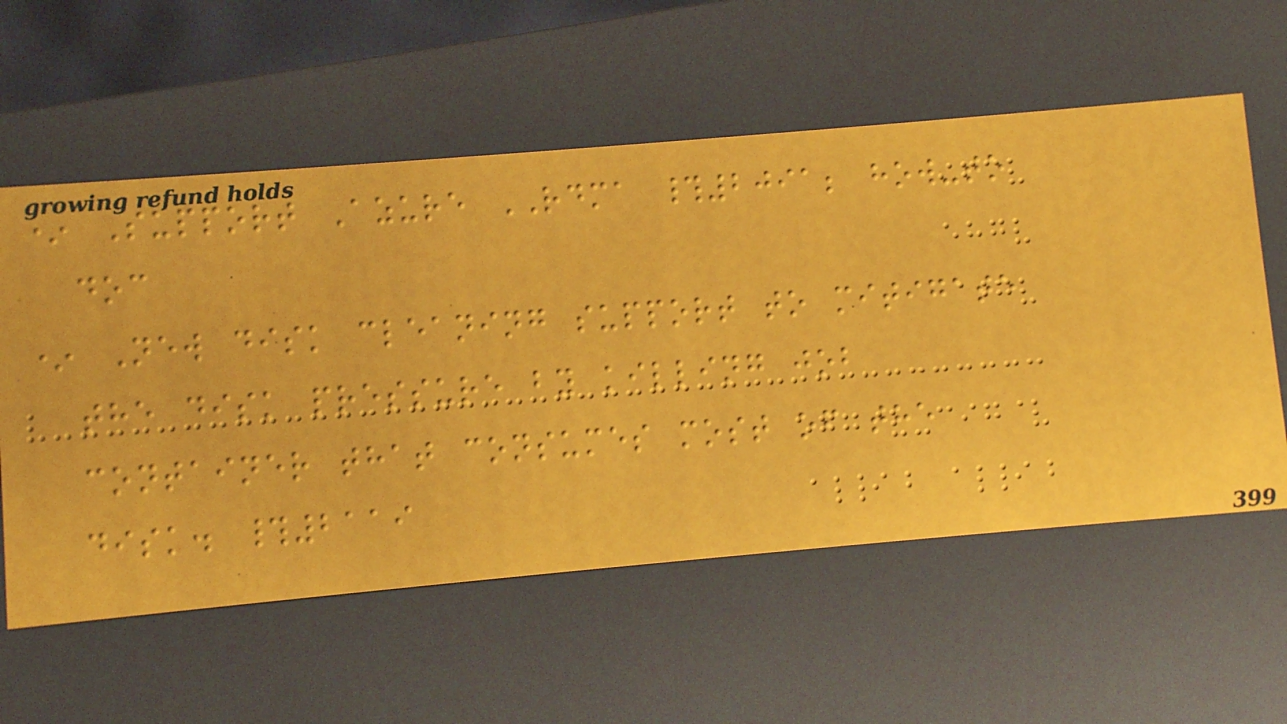* Support Azure RDMA #2091; how-to
doc
* New disk cleaning support to mitigate
the disk pressure by killing job
container that consumes most of the
disk. #2119
